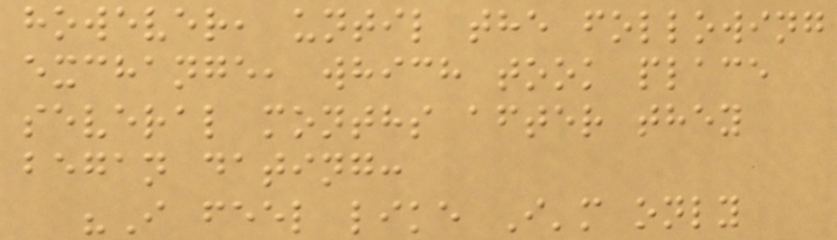however, until the following
exchange, which took place
several months after they
began dating:
"I feel like I'm only
